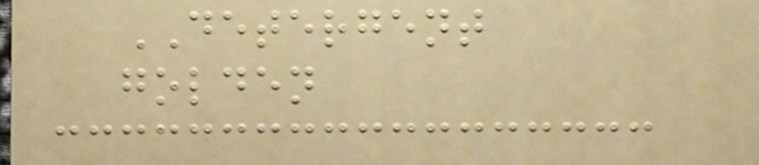DETERGENT
golden
